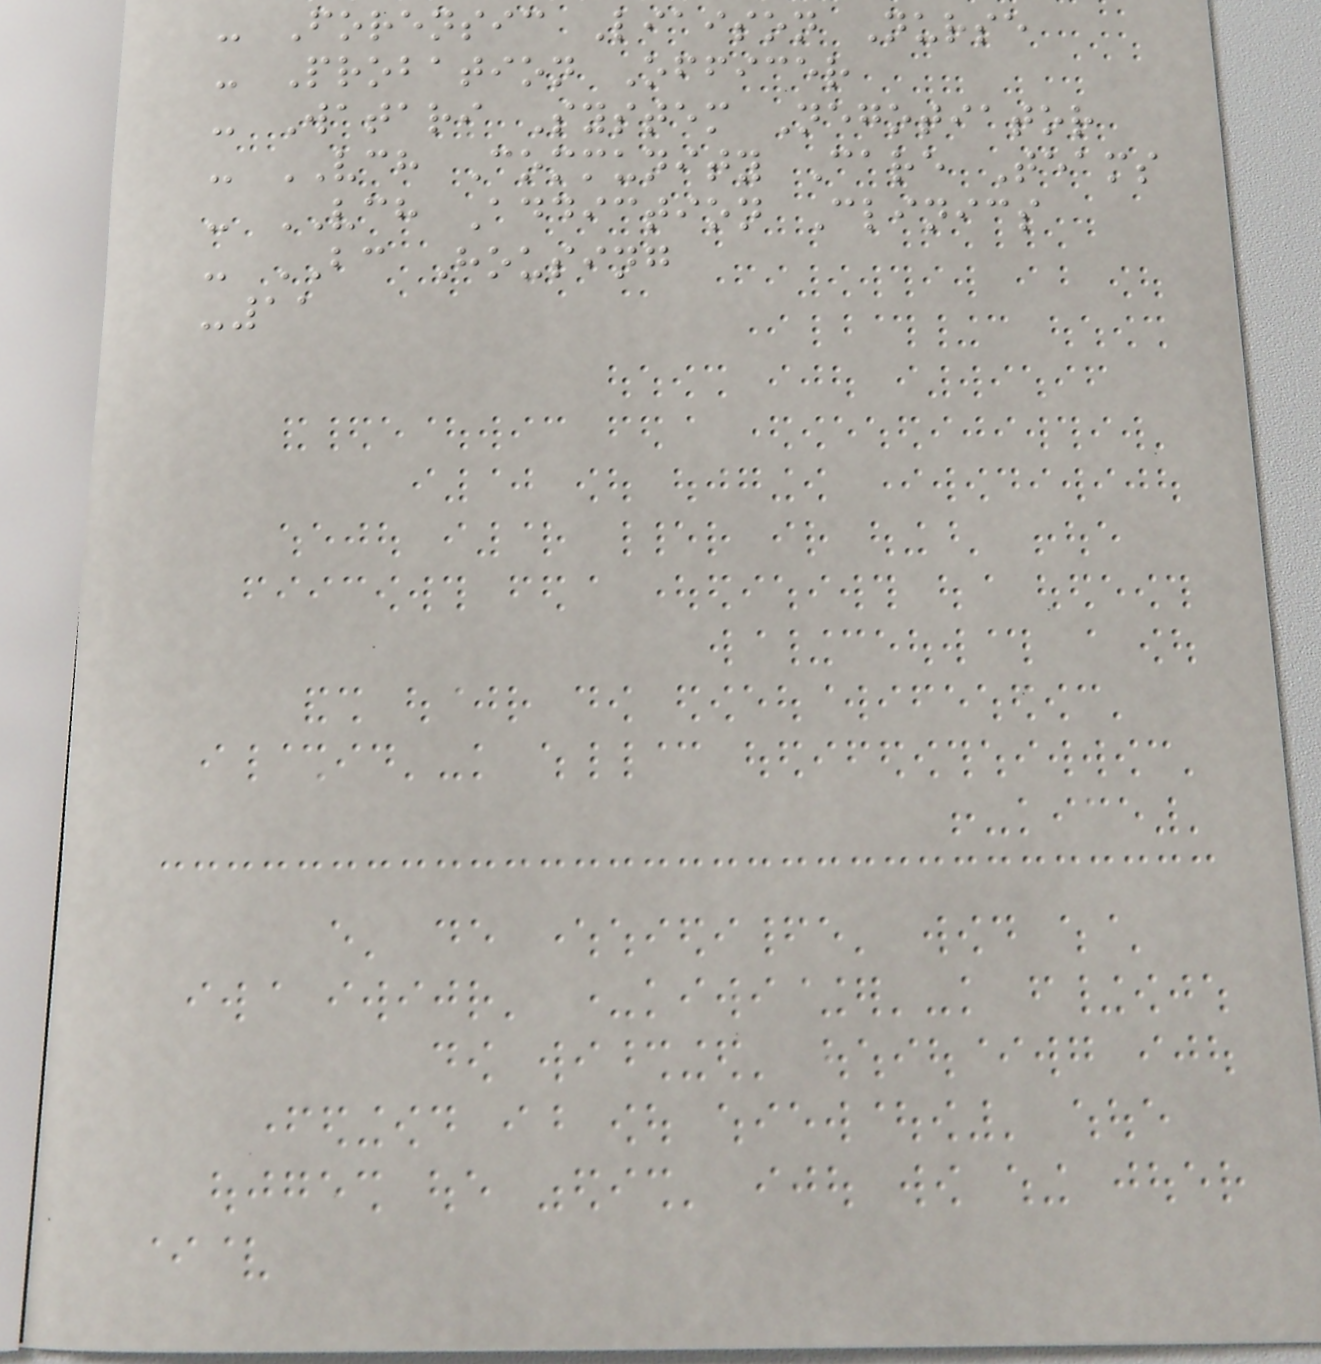- Forensic Liaison Nurse
- Probation Officer
- Watari System Negotiator
- VCH Community Care Teams
- VCH Addiction Clinics
- BC Housing
-11
